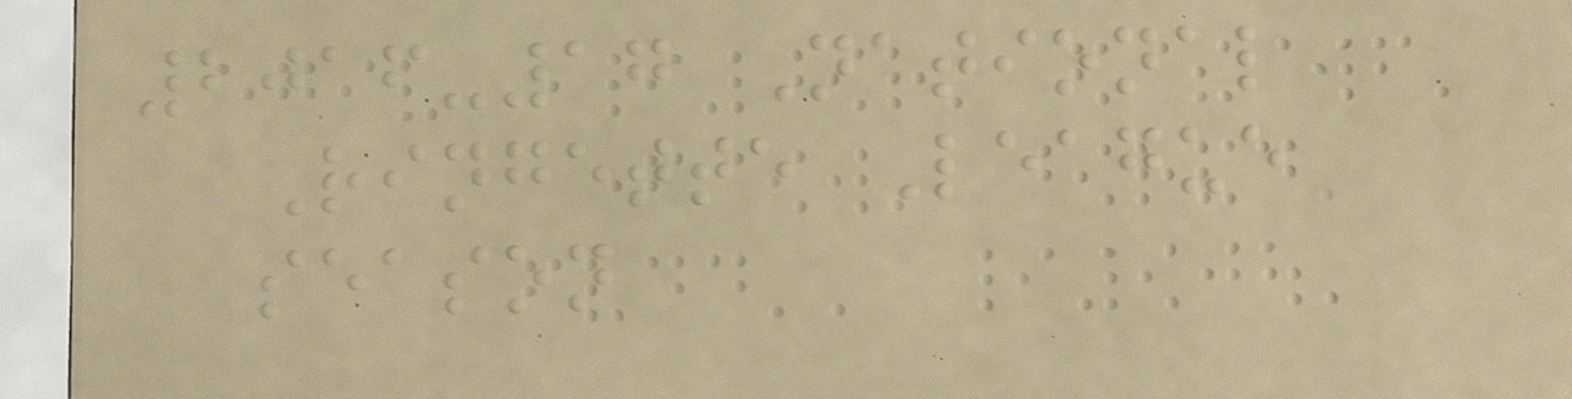2016-17 National
Ringette League
season
